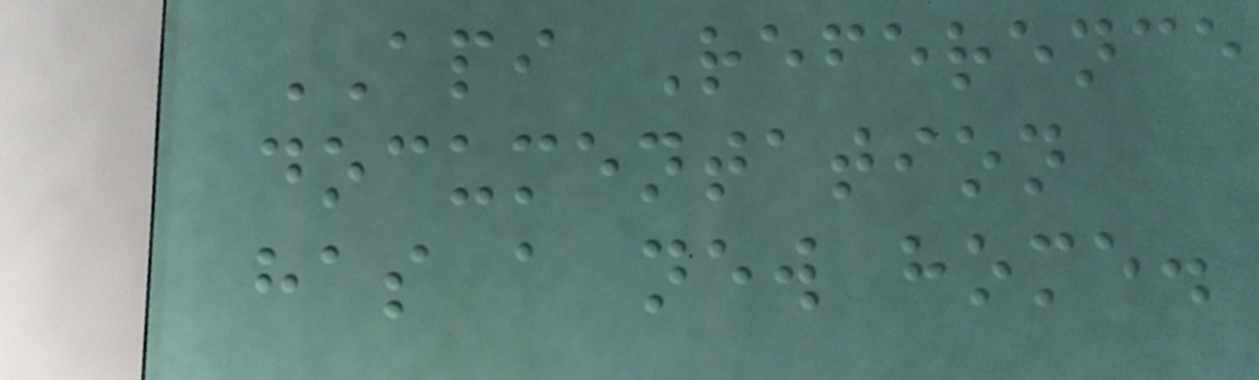API Reference
documentation
has a new home.
